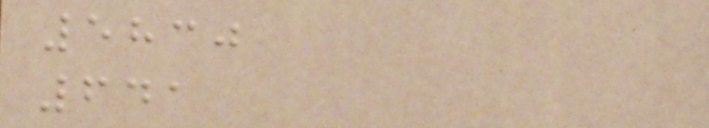5830
641
